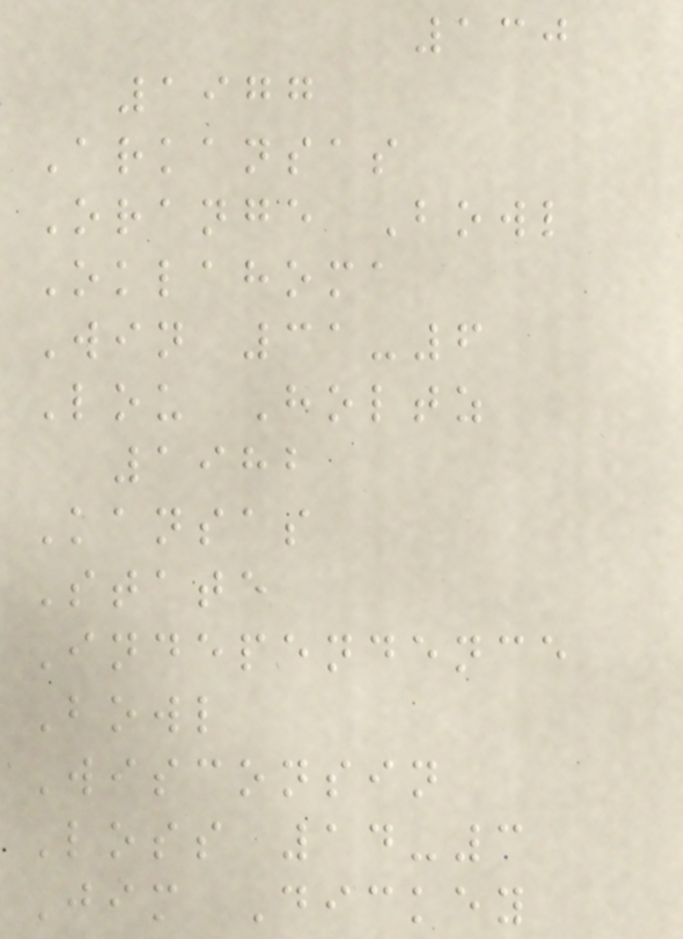130
1977
Arkansas
Orange Bowl
Oklahoma
Win 31-6
Lou Holtz
1982
Kansas
State
Independence
Bowl
Wisconsin
Loss 14-3
Jim Dickey
